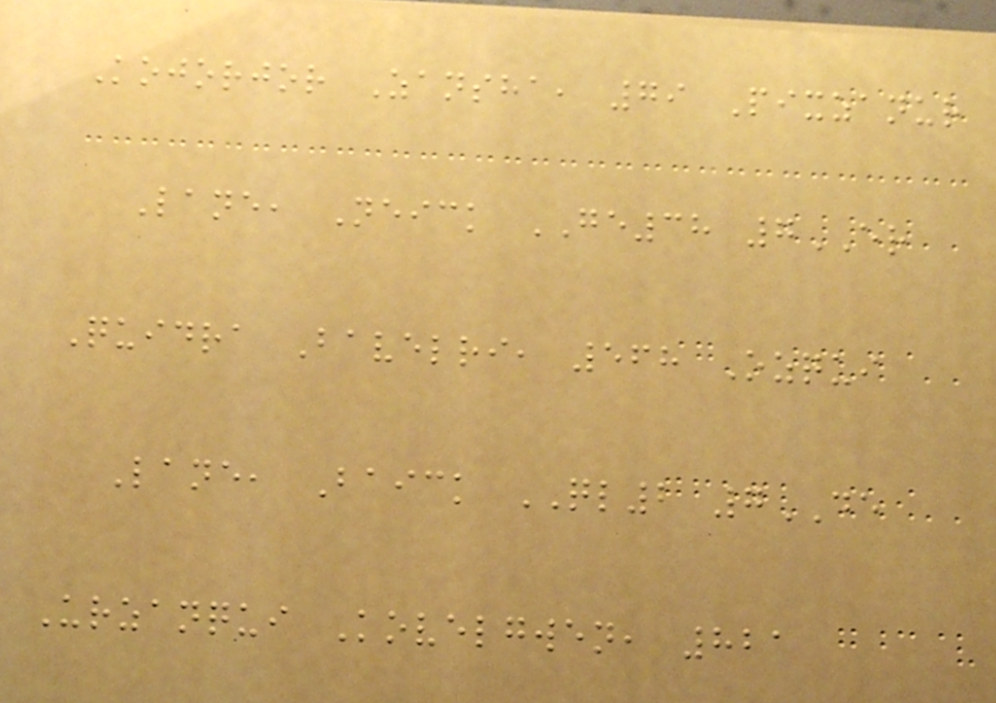Kojorjor Zansha, 79 Pixzanur
Lane, Neick GE38 7ER
Quidra Bavelri, 568 Ozqui
Lane, Baick QL2 7DE
Urzanqui Kovelgwen, 821
